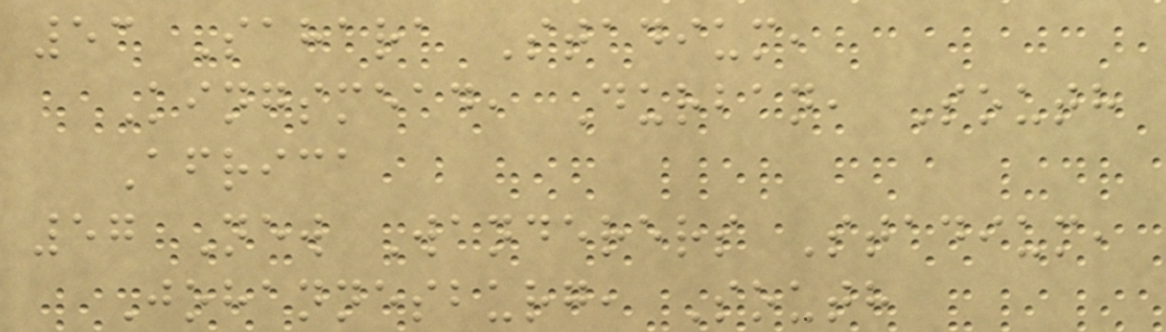53 Sahara Stadium,
Kingsmead, Durban, South
Africa
57 New Wanderers Stadium,
Johannesburg, South
